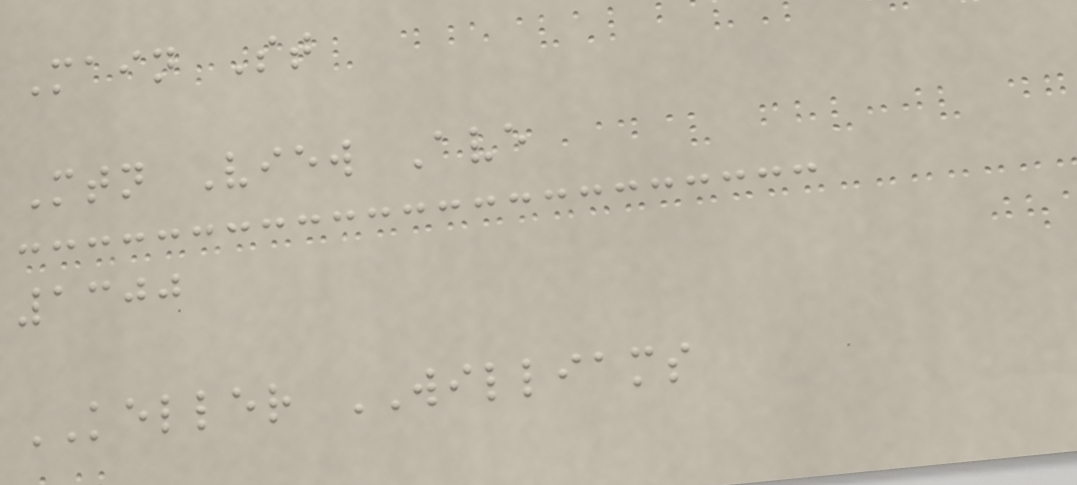Main St
Mtn View Ave
1300
KELLER WILLIAMS
